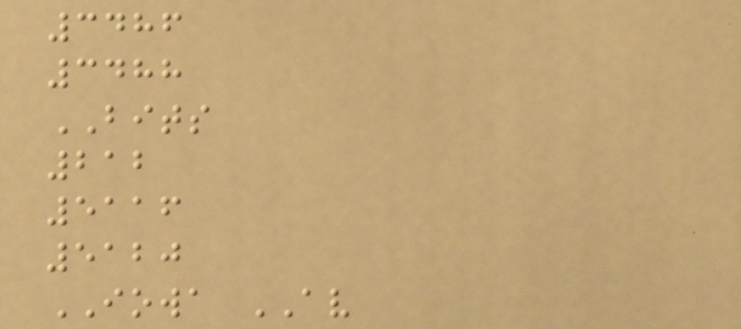3486
3488
BITS
212
5116
5120
IOWA AV
